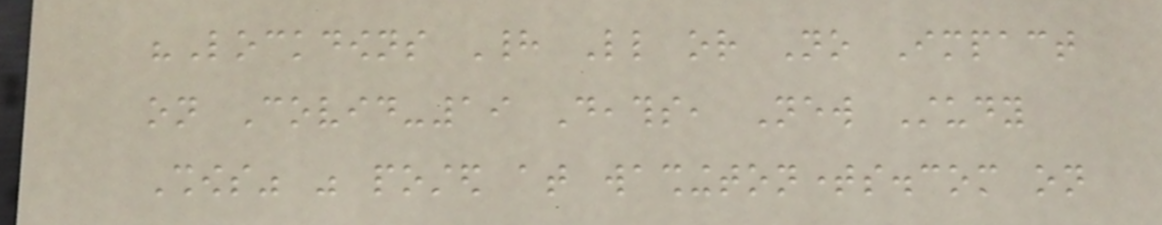"Lockdowns Had Little or No Impact
on Covid-19 Deaths, New Study
Shows" was posted at washingtontimes.com on
